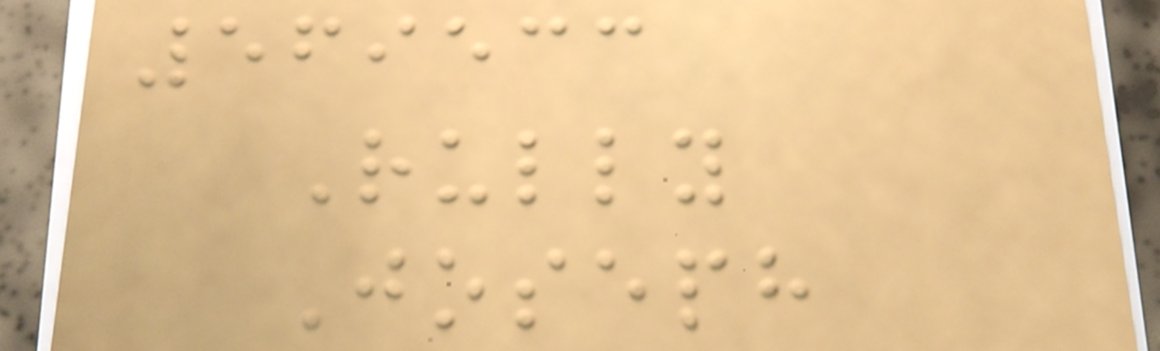569533
Rully
Joseph
